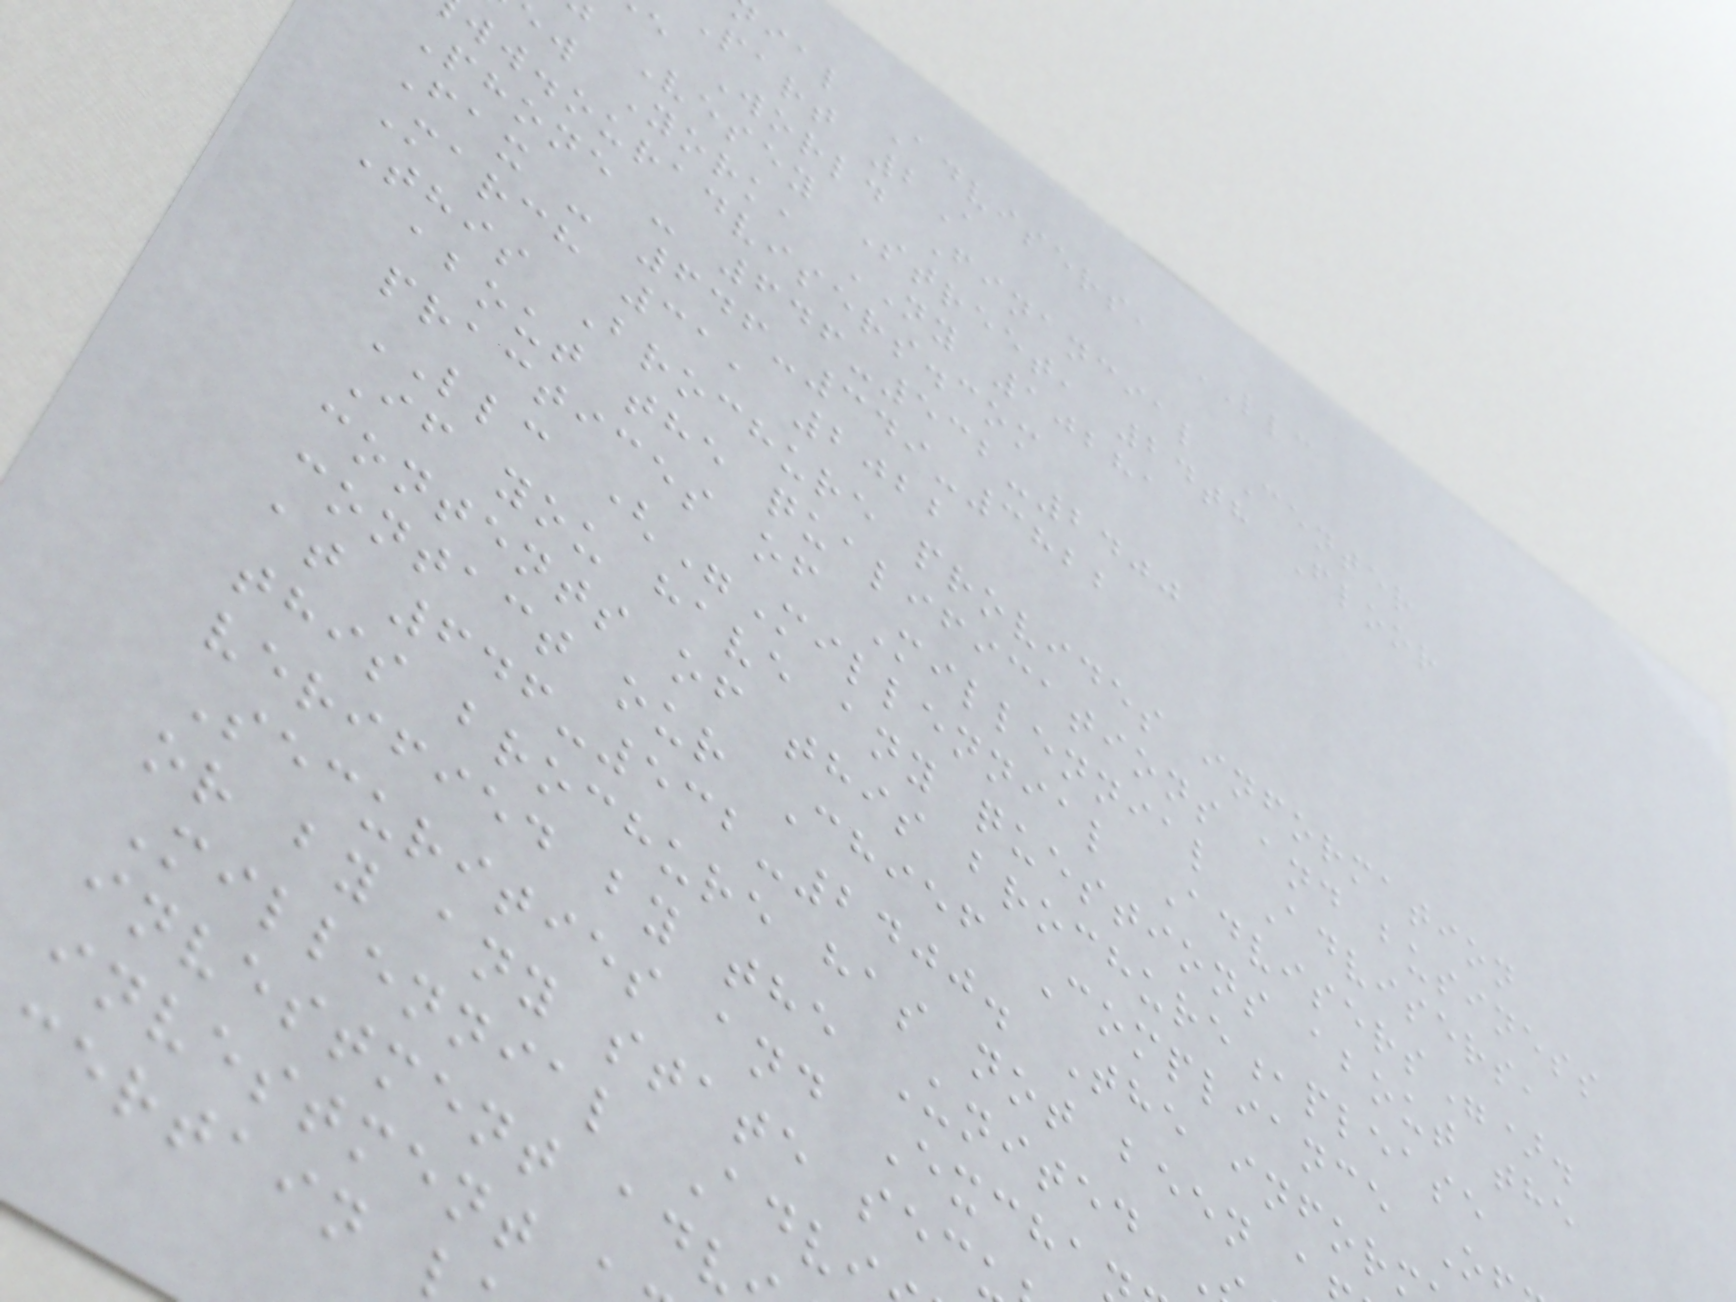ial Advisers, LLC
Part 2A
e World Financial Center
Vesey Street, 24th Floor
w York, NY 10281
ww.ouradvisers.com
Phone - 646-532-2400
Fax - 646-349-3822
March 31, 2022
This Brochure provides information
about the qualifications and business
practices of Millennial Advisers,
LLC ("Millennial Advisers").
If you have any questions about the
contents of this brochure,please
contact our Chief Compliance O
at 646-532-2400. The infor
this brochure has not been a
verified by the United
Securities and Excha
or by any state sec
Millennial Advi
investment adv
investment
